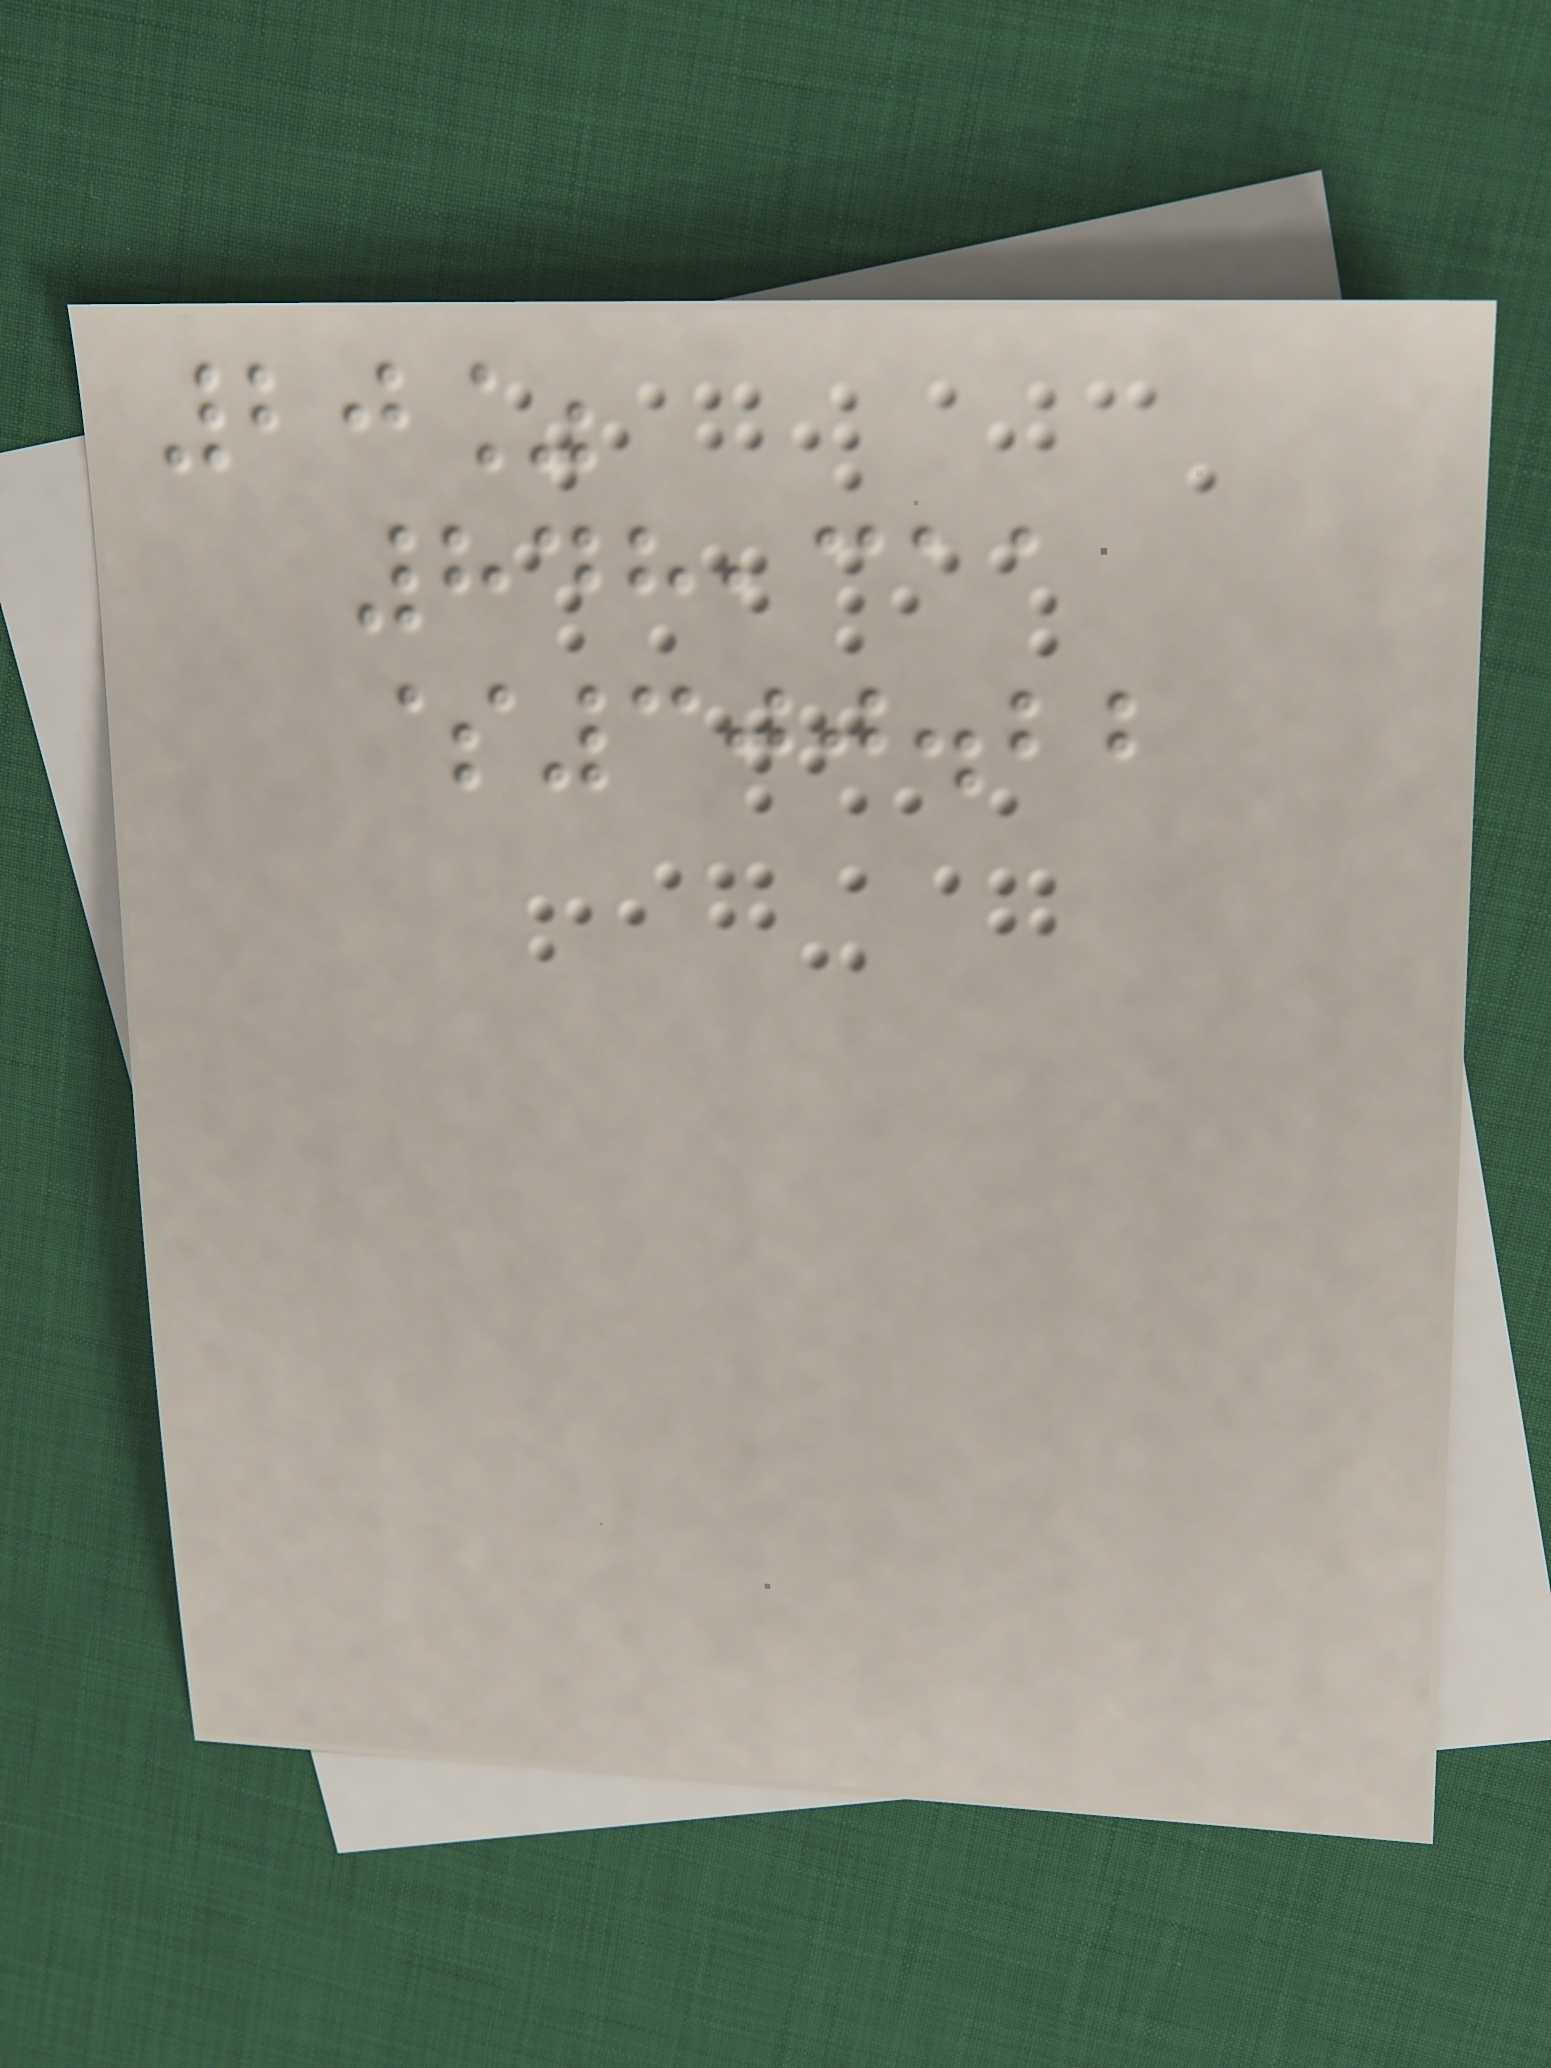20%
848,311
$300.22
